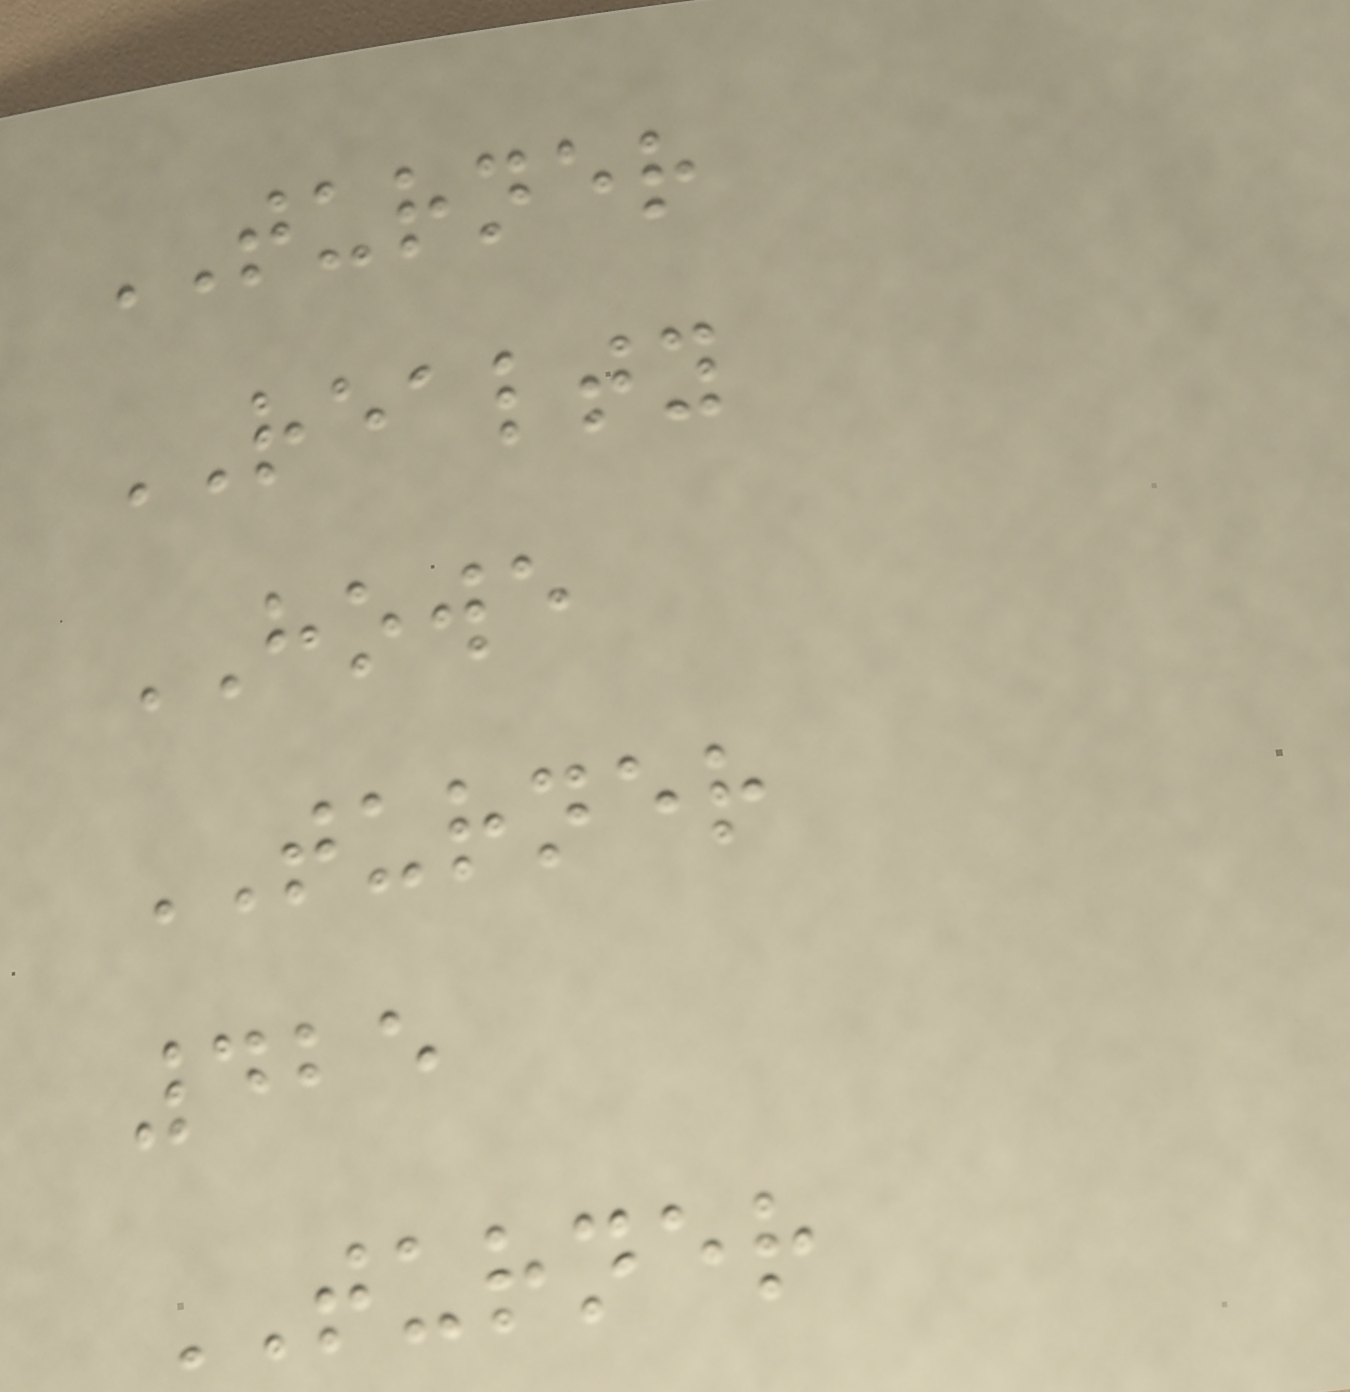TURNER
REALTY
HOWE
TURNER
425
TURNER
